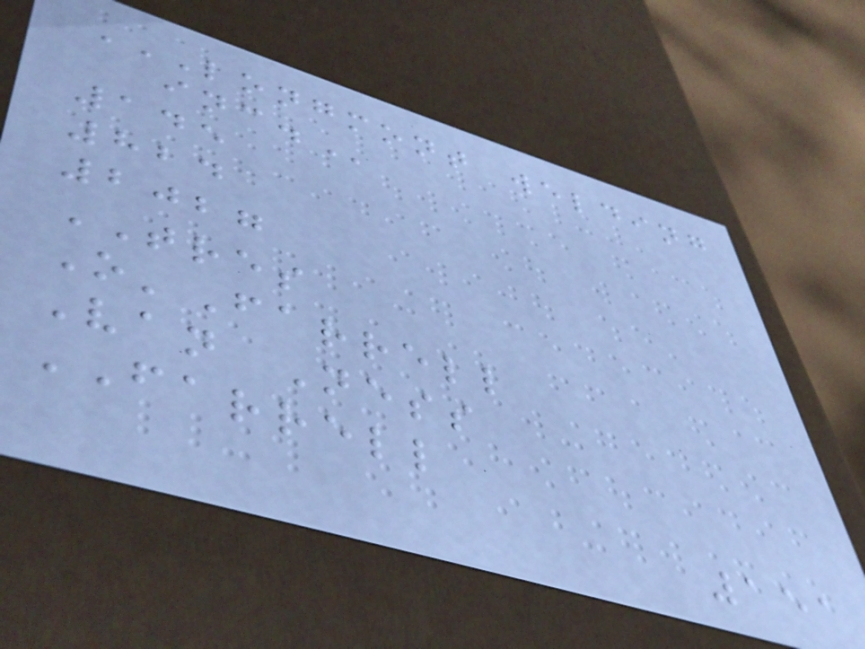LONGMONT WELDING
INC.
145
824
2027
TRES
O'Farrell
Van Ness
FARRELL
151
